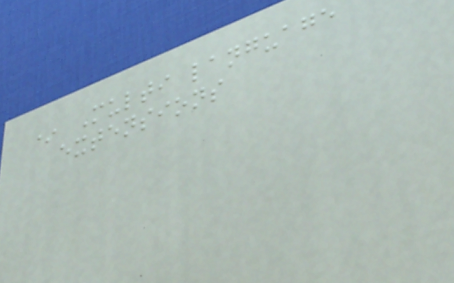* Multi language
extensions
